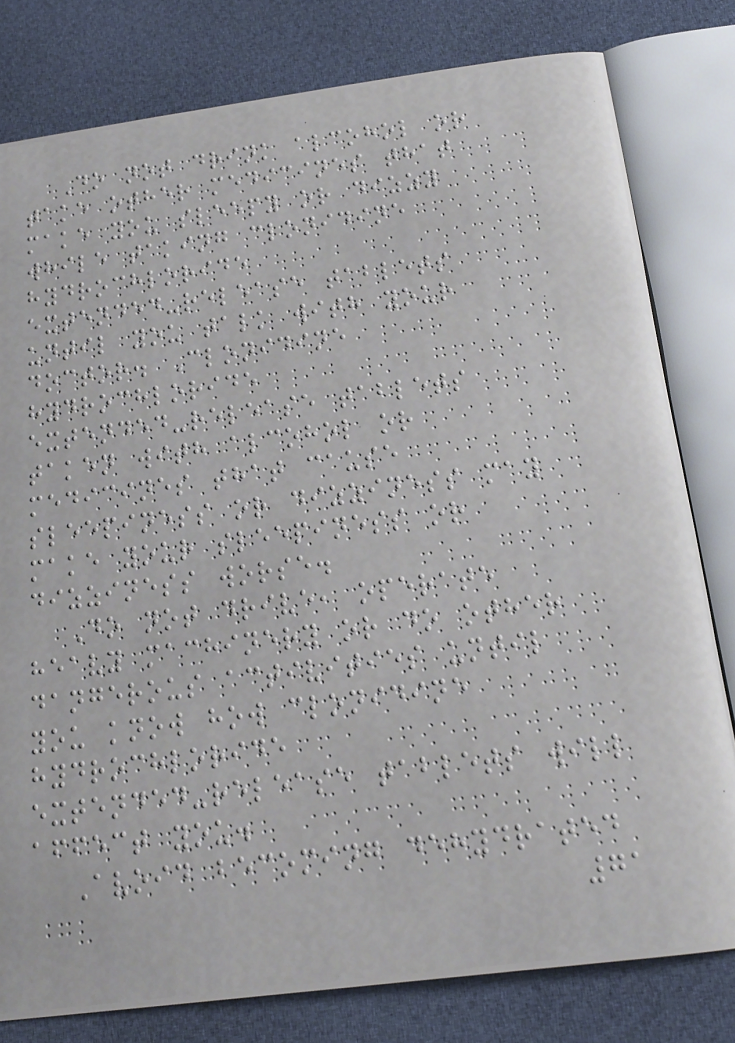Do not drink alcohol or
take other medicines that
make you sleepy or dizzy
while taking clonidine
hydrochloride
extended-release tablets
until you talk with your
doctor. Clonidine
hydrochloride
extended-release tablets
taken with alcohol or
medicines that cause
sleepiness or dizziness may
make your sleepiness or
dizziness worse.
Do not drive, operate
heavy machinery or do other
dangerous activities until
you know how clonidine
hydrochloride
extended-release tablets will
affect you.
Avoid becoming dehydrated
71
